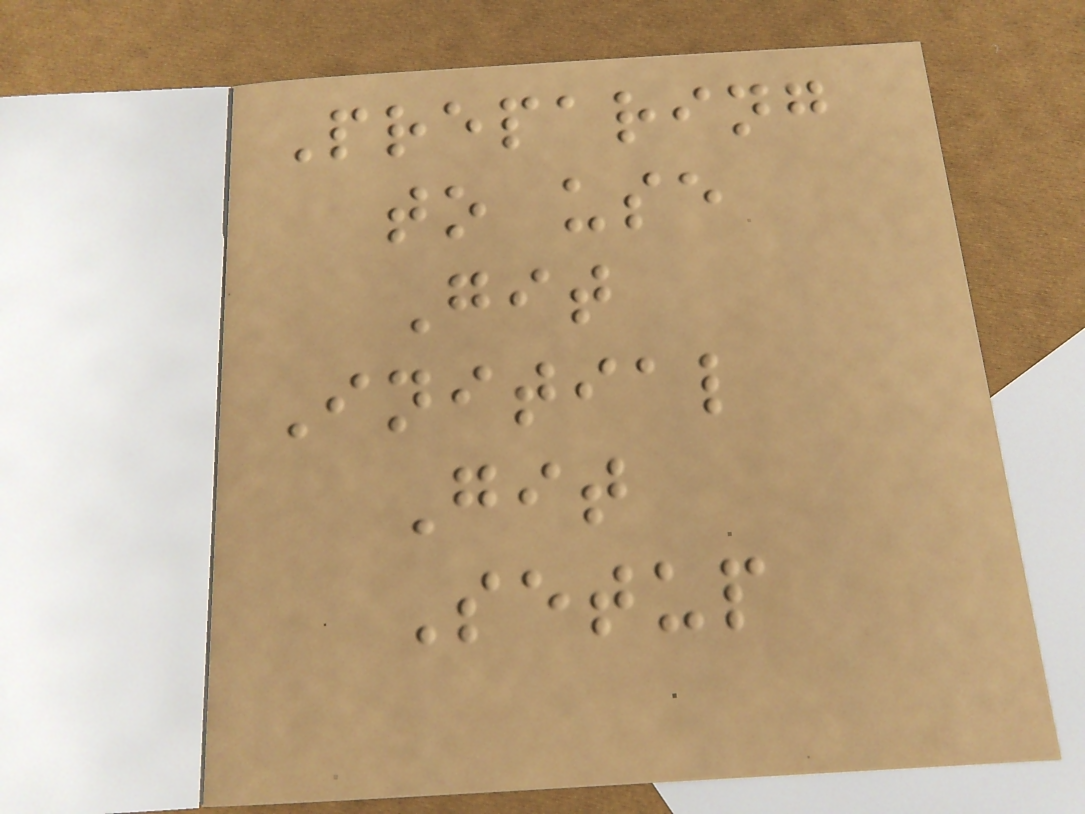Preparing
to use
Git
Initial
Git
Setup
